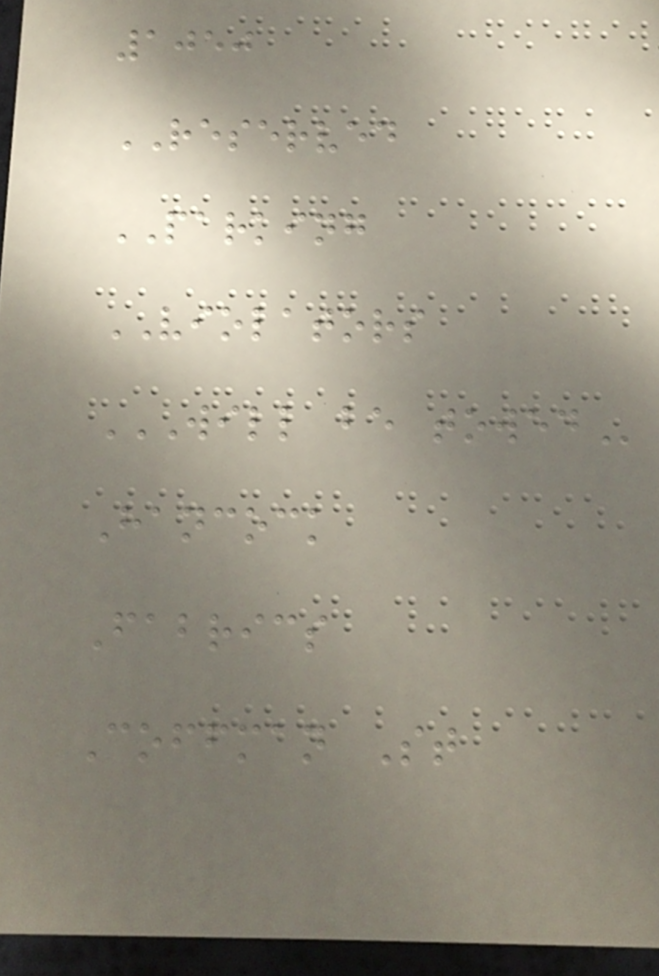1050
RESERVED
PARKING
VIOLATORS
WILL BE TOWED
Hancock
Fabrics
Coffman St
